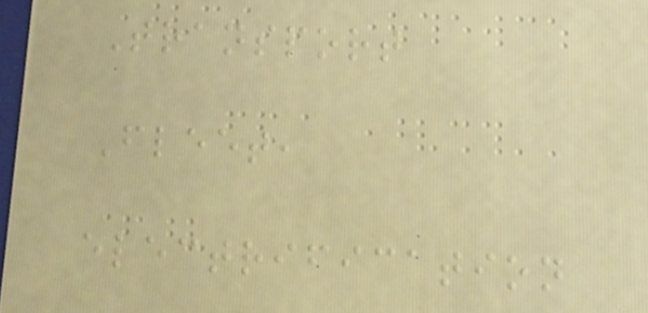Transport
Fleet,
electrification
